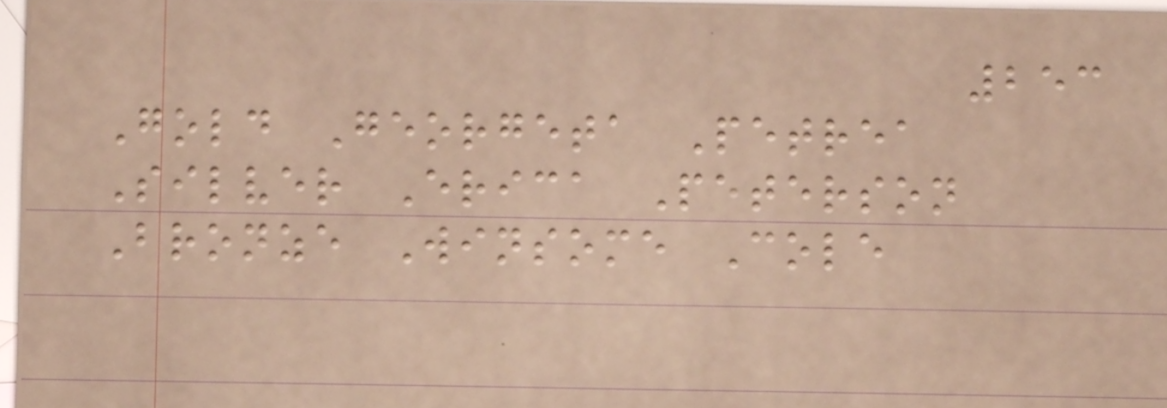253
Gold Georgeta Petrea
Silver Erica Peterson
Bronze Winsome Cole
